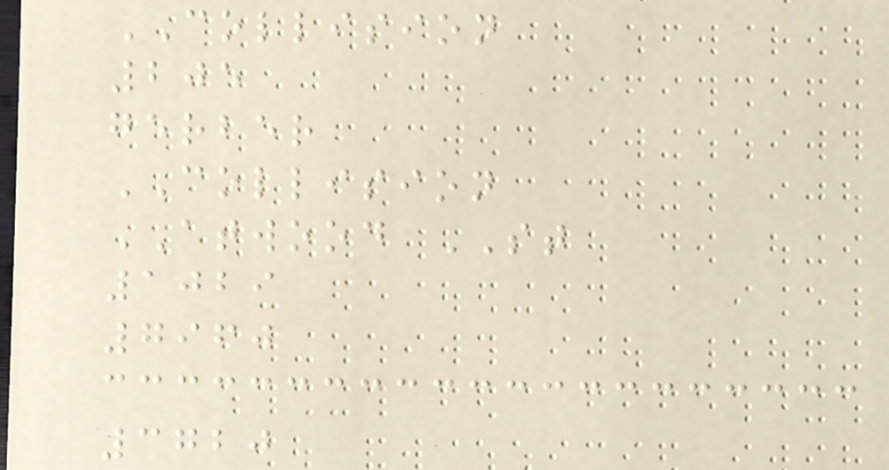COLLISION
205
gerber
COLLISION
ATWOOD ST
1029
7960
3720
